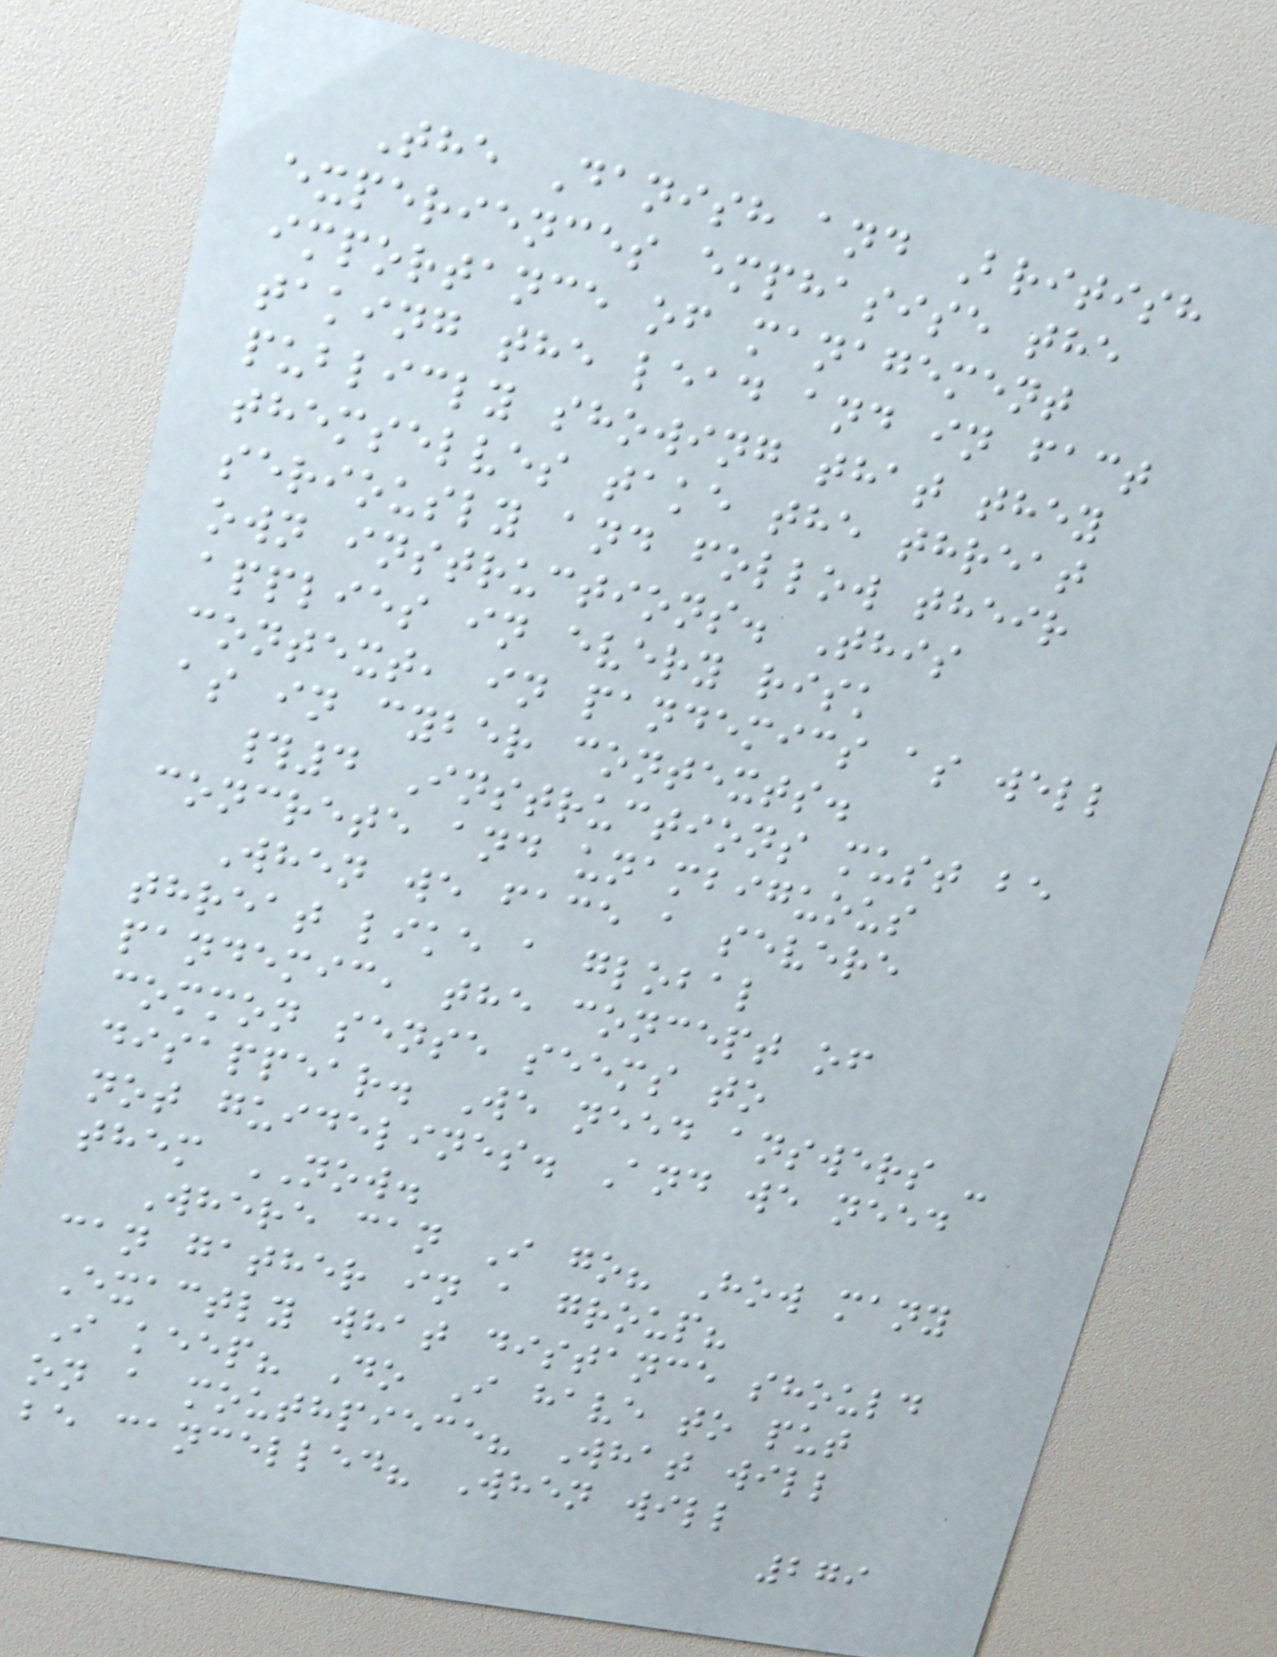The Danish and British
experiences emphasise the
importance of management
taking the lead and in fact
publicly showing that they
themselves take the threat
seriously and follow their
own instructions. This
applies in every risk
context, in pandemics as well
as in cyber contexts.
#4 Instructions must be
concrete and unambiguous
When we face a severe
threat like a global
pandemic, the concept of
common sense seems to
disappear. We need answers -
not guidelines. And we need
them NOW.
Where can I go? How many
can gather in a group?
Exactly what distance should
I keep? Do I have to put
on a mouthpiece? What will
be cancelled? When will
279
